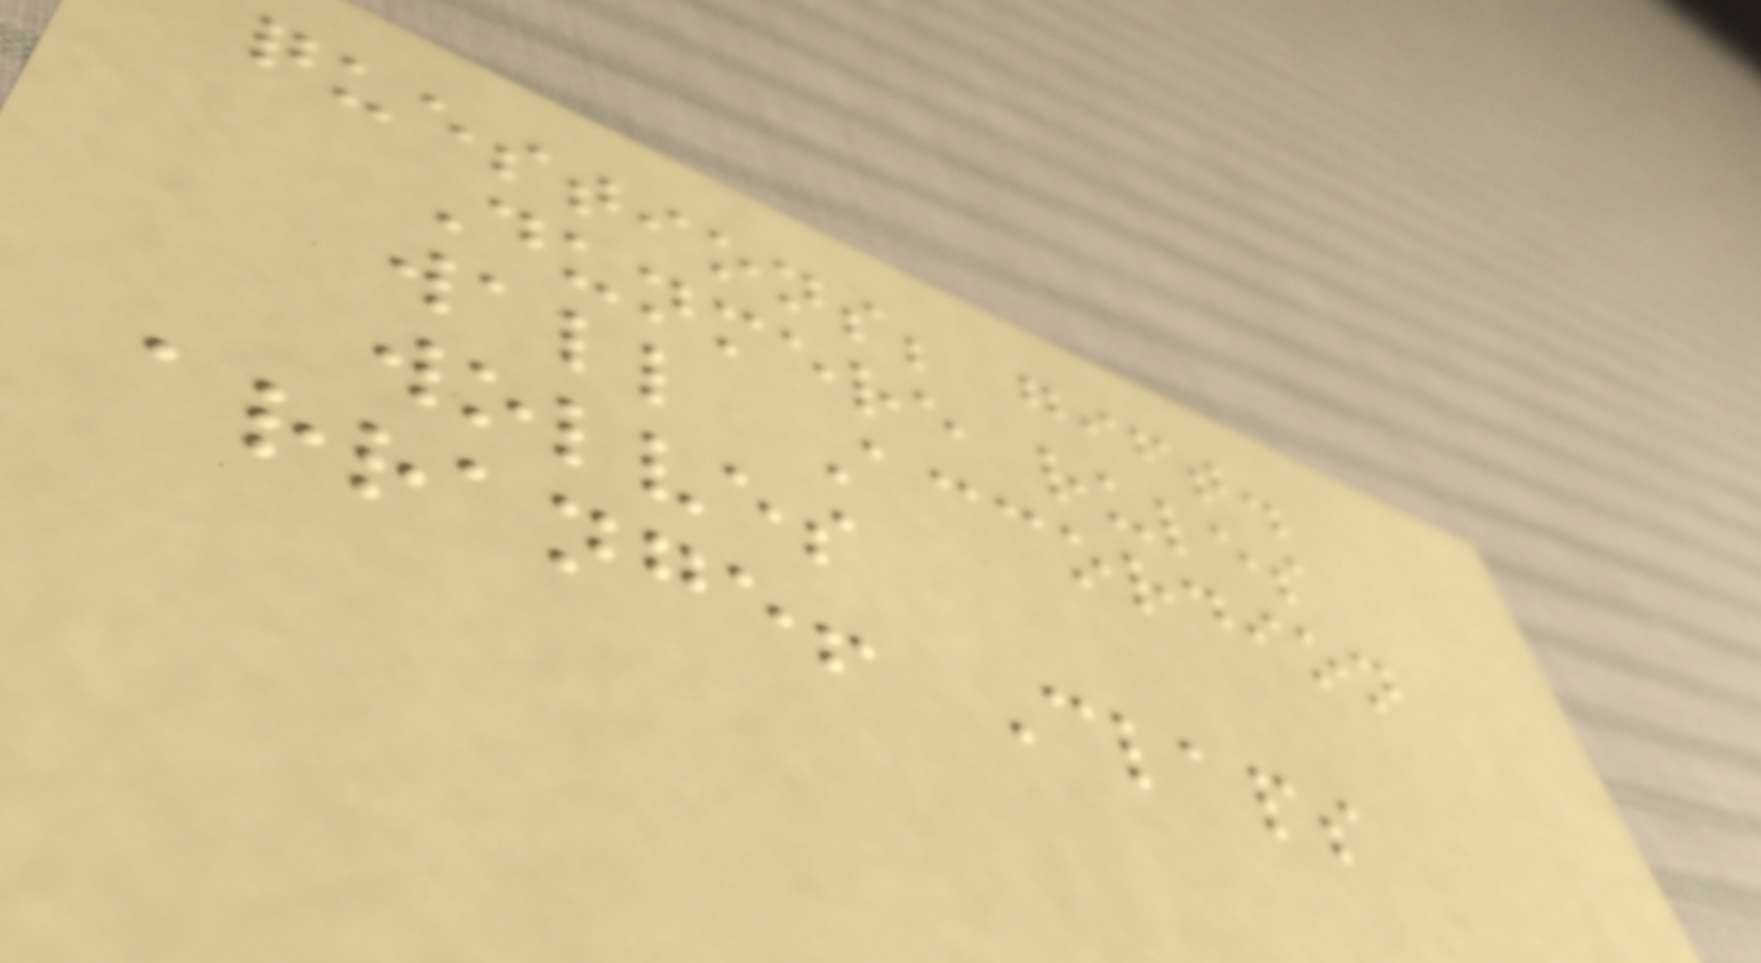questions; gift.
Dunmere rules
wall Accordion
wolves
arrange! Claps
